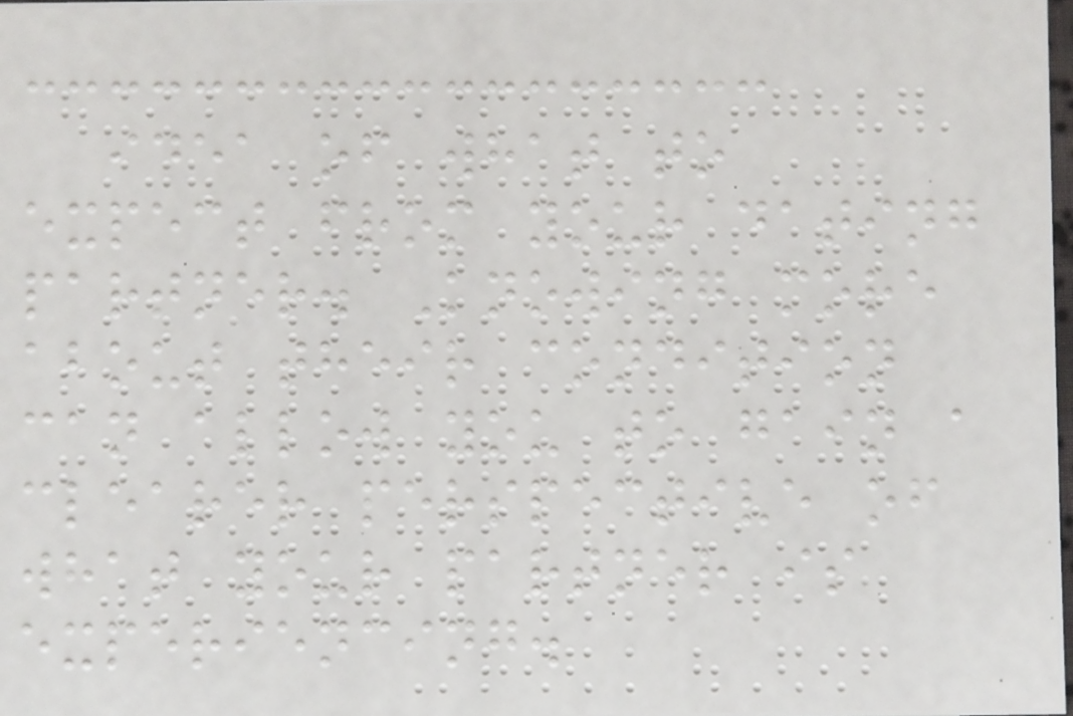idea of what to
expect from your dating
partner. Knowing more
about their condition
can allow you to gain a
clearer perspective of
what your partner is
experiencing.
